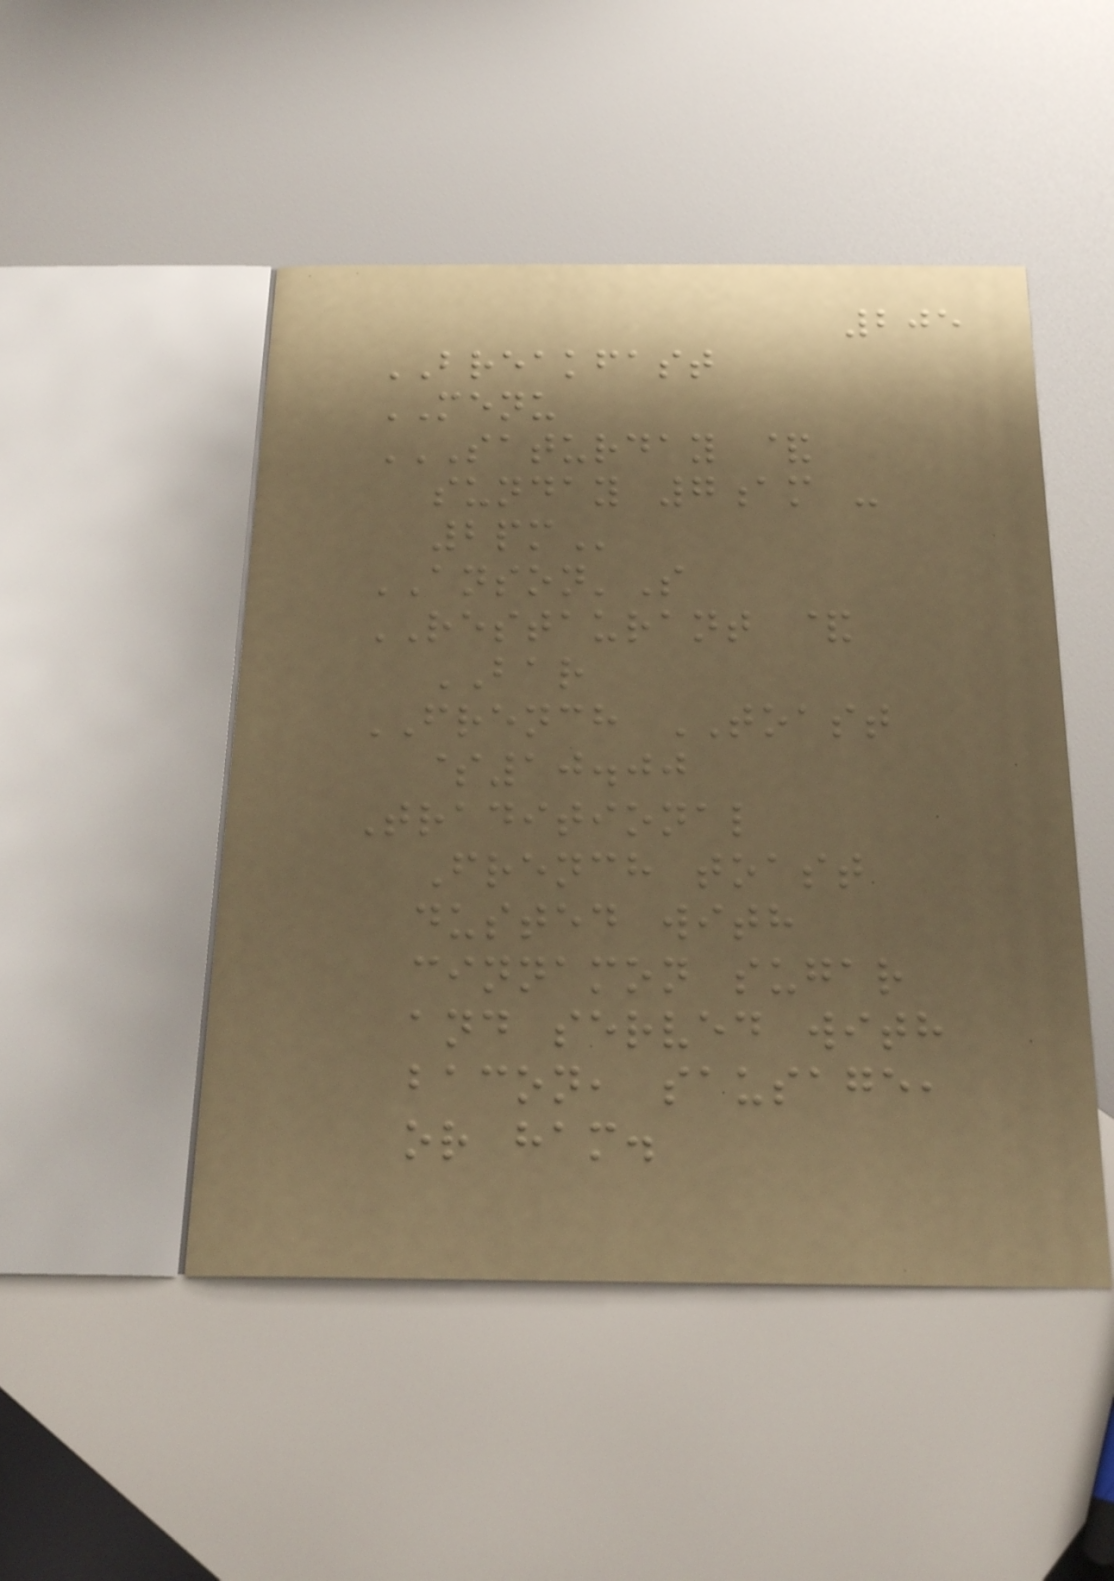205
BREAKFAST
MENU
SATURDAY &
SUNDAY 7AM -
2PM
ANSON'S
RESTAURANT &
BAR
FRENCH TOAST
$10.00
Traditional
French toast
dusted with
cinnamon sugar
and served with
bacon, sausage,
or ham.
